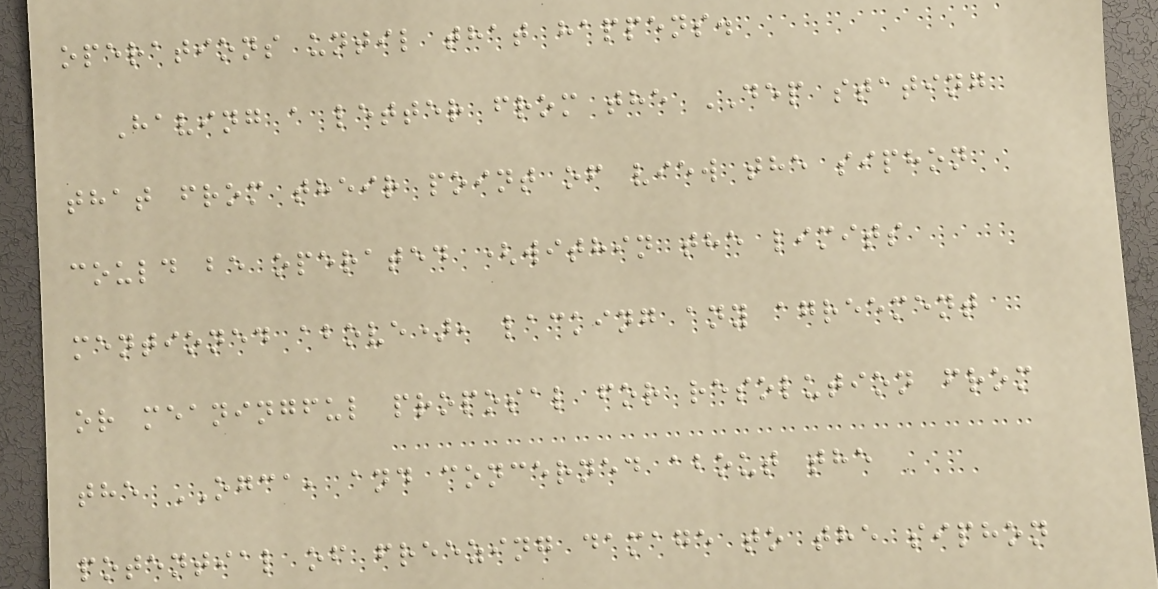operations until that happens.
Having a letter from the DEP stating
that from their point of view the siphon
could be operated (within the limits
mentioned above), lacking any agreement
or meaningful proposal for resolution from
the OGCA, and concerned about the
potential of freezing damage to the siphon
